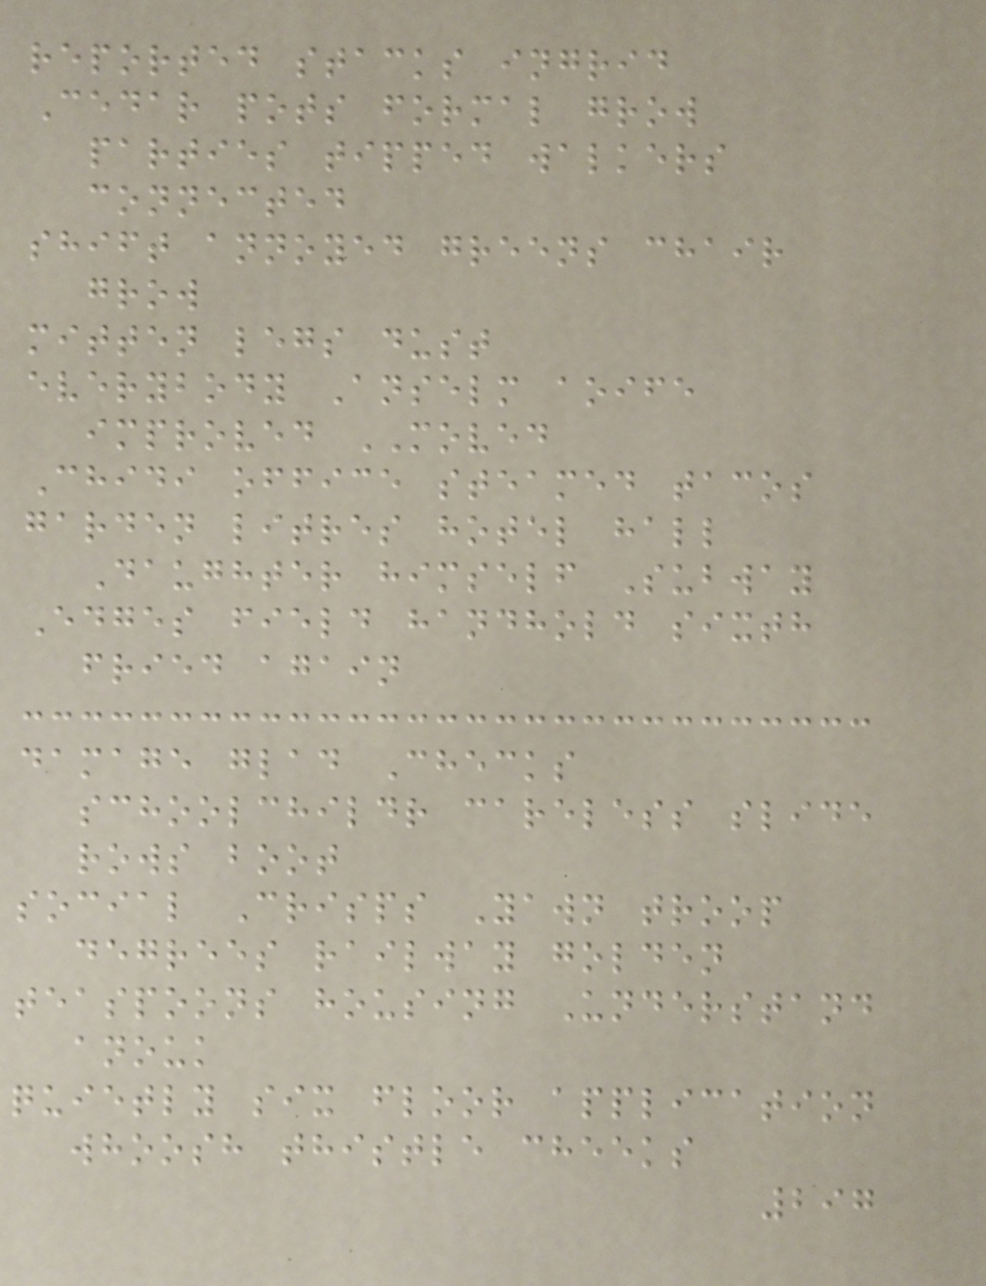reported stacks ingrid
Cedar pots formal grow
parties tipped walkers
connected
shift annoyed greens chair
grow
mitten legs dust
everybody Anselm aoife
improved MOVED
Chidi office steamed tacos
garden litres hotel hall
Daughter himself Subway
Edges field handhold sixth
fried again
damage glad Checks
schoolchildr careless slide
rows boot
social Crisps Yawn troop
degrees railway golden
teaspoons housing Understand
anouk
quietly six floor application
whoosh thistle cheeks
297
